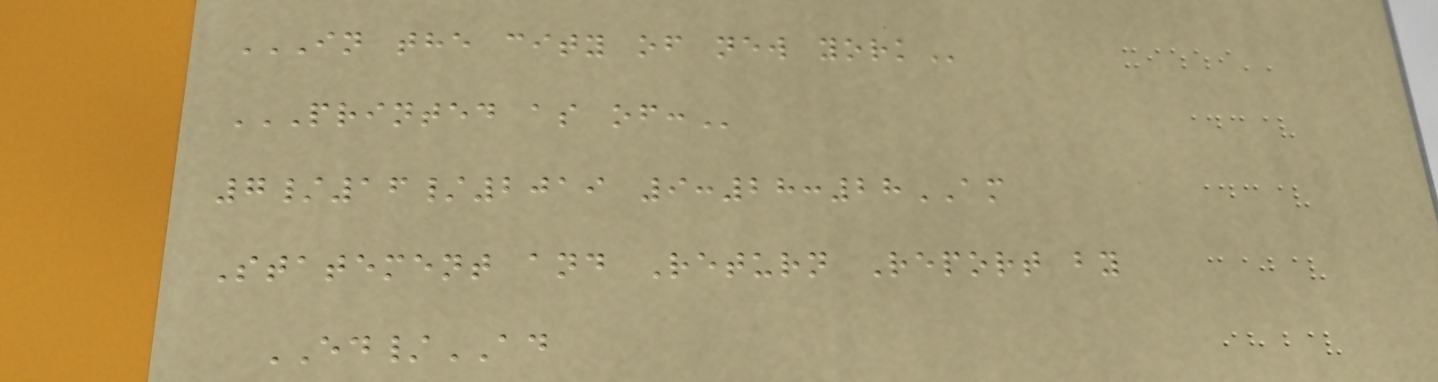IN THE CITY OF NEW YORK
PRINTED AS OF:
7/16/2019 9:28:28AM
Statement and Return Report by
ED/AD
